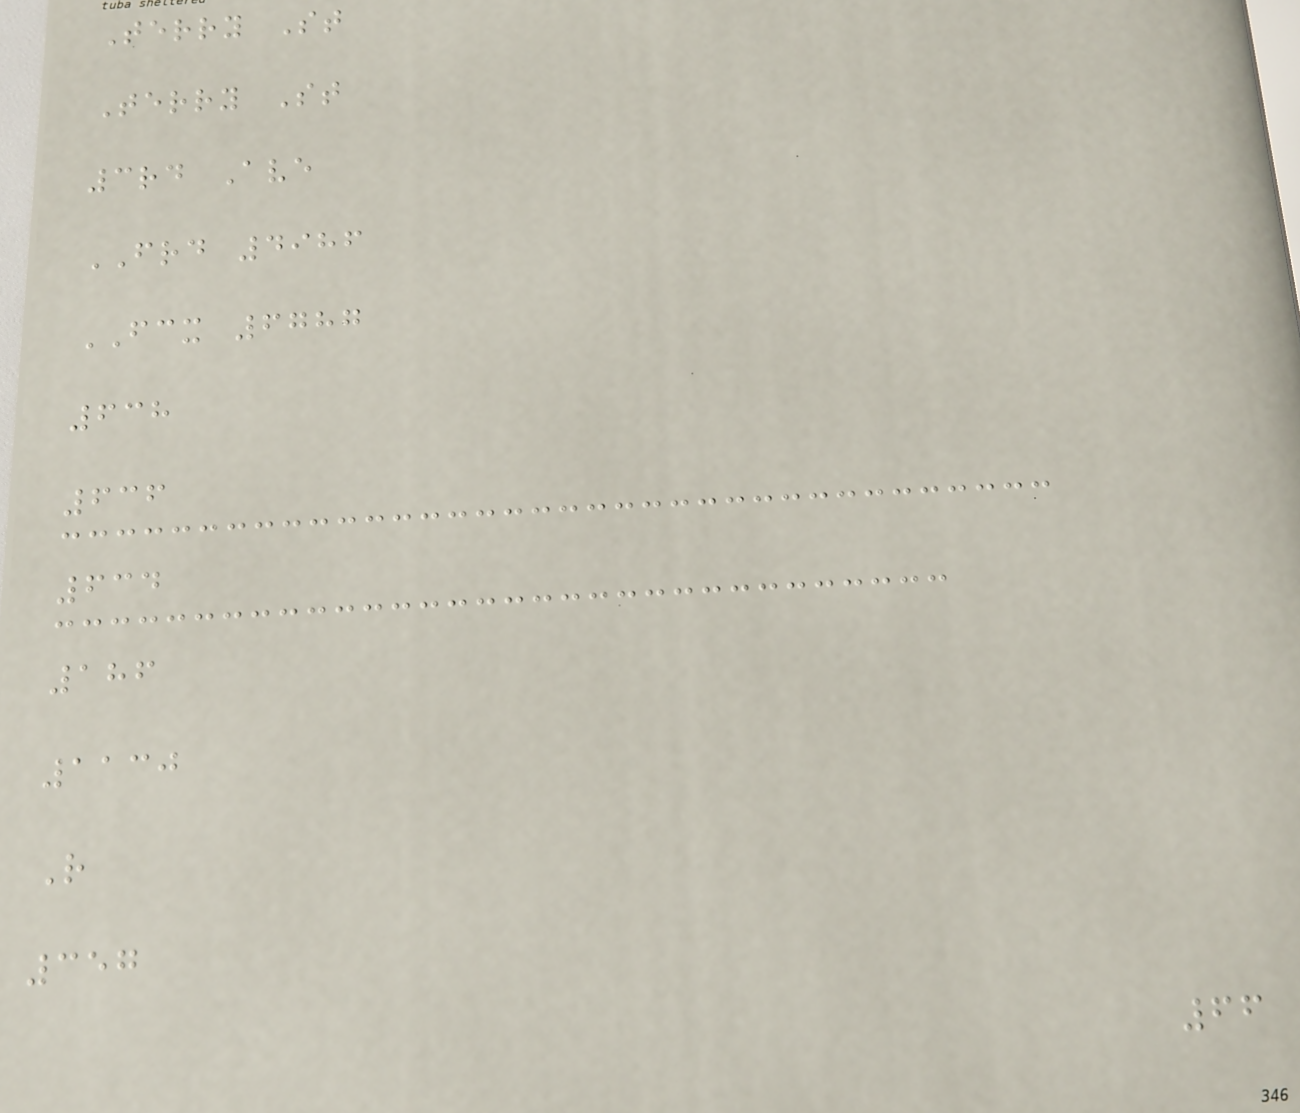Terry St
Terry St
3rd Ave
FRD 4986
FCX 6787
638
636
634
186
1130
R
357
66
